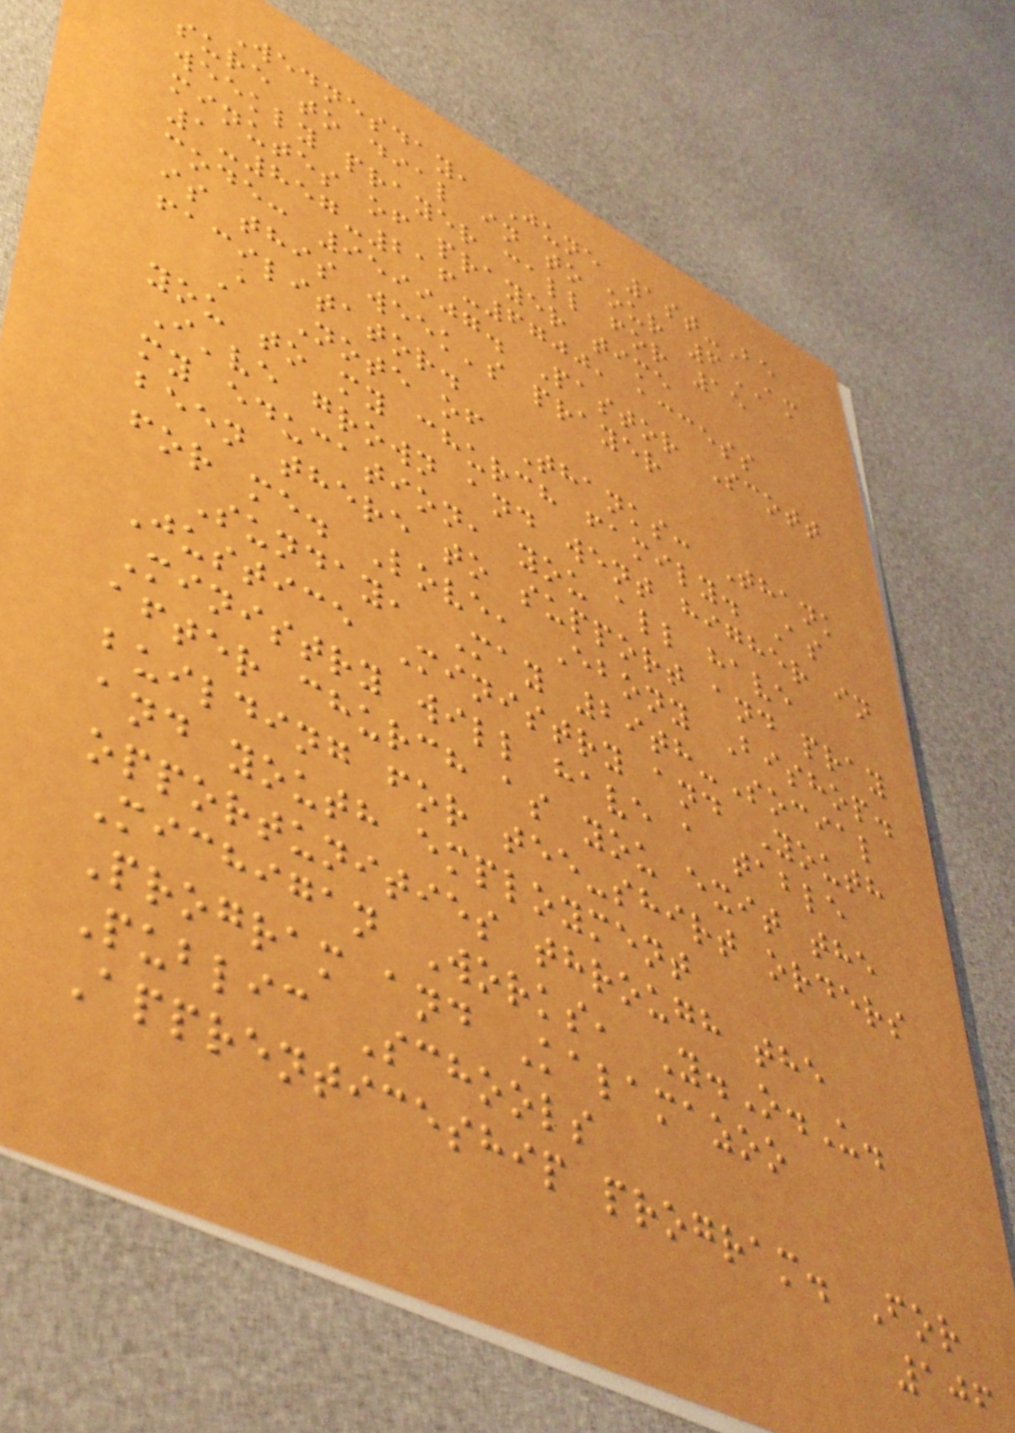Wednesday, June 1st-Be
sure to dial in to our 6AM
weekly prayer call for 15
minutes of prayer time
1-857-216-6700, access
code: 959907. Pastor Scott
is this week's prayer
facilitator.
A Note of Thanks: Thank
you to my church family. As
I've grown and went higher in
my education, you all have
been there to support and pray
for me. Love, Ebony Bishop.
Sunday, May 29th-Social
Justice Ministry and Youth
Ministry will have a table
after church as you exit the
building for tee-shirt orders
and youth employment
opportunities through the
Michigan Works, Y.O.U.
Program and Kalamazoo
Public Schools
Apprenticeship program. For
106
